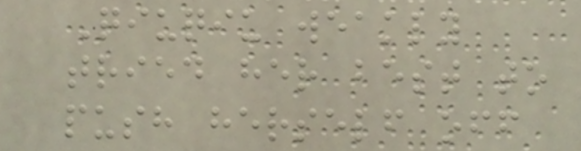Qiuqiu weakly
tried her best to
push herself off
